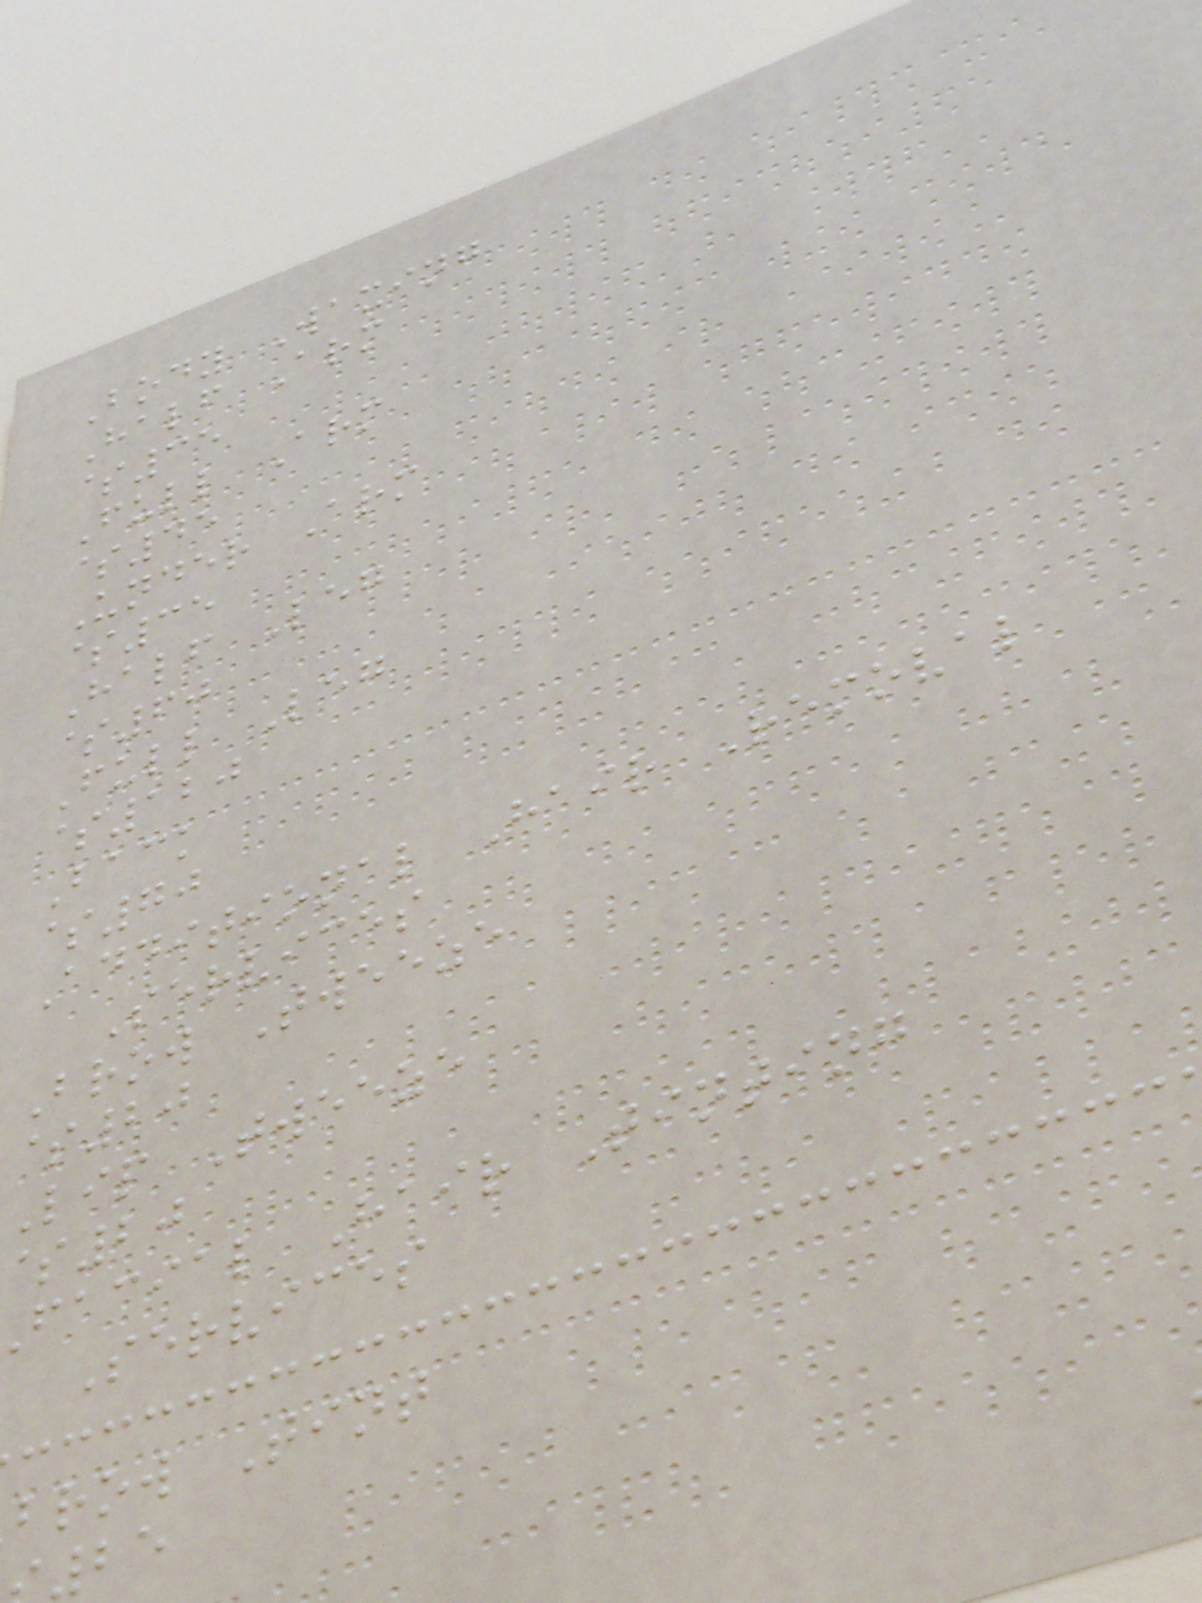Body Waxing
Half Arm
$35
Full Arm
$45
Under Arm
$35
Half Leg
$60
Full Leg
$120
Back
$70
Additional Hair Removal
Services
Brow Tweeze
$20
Lip Tweeze
facial Hair Tinting
Services
brow Tint
